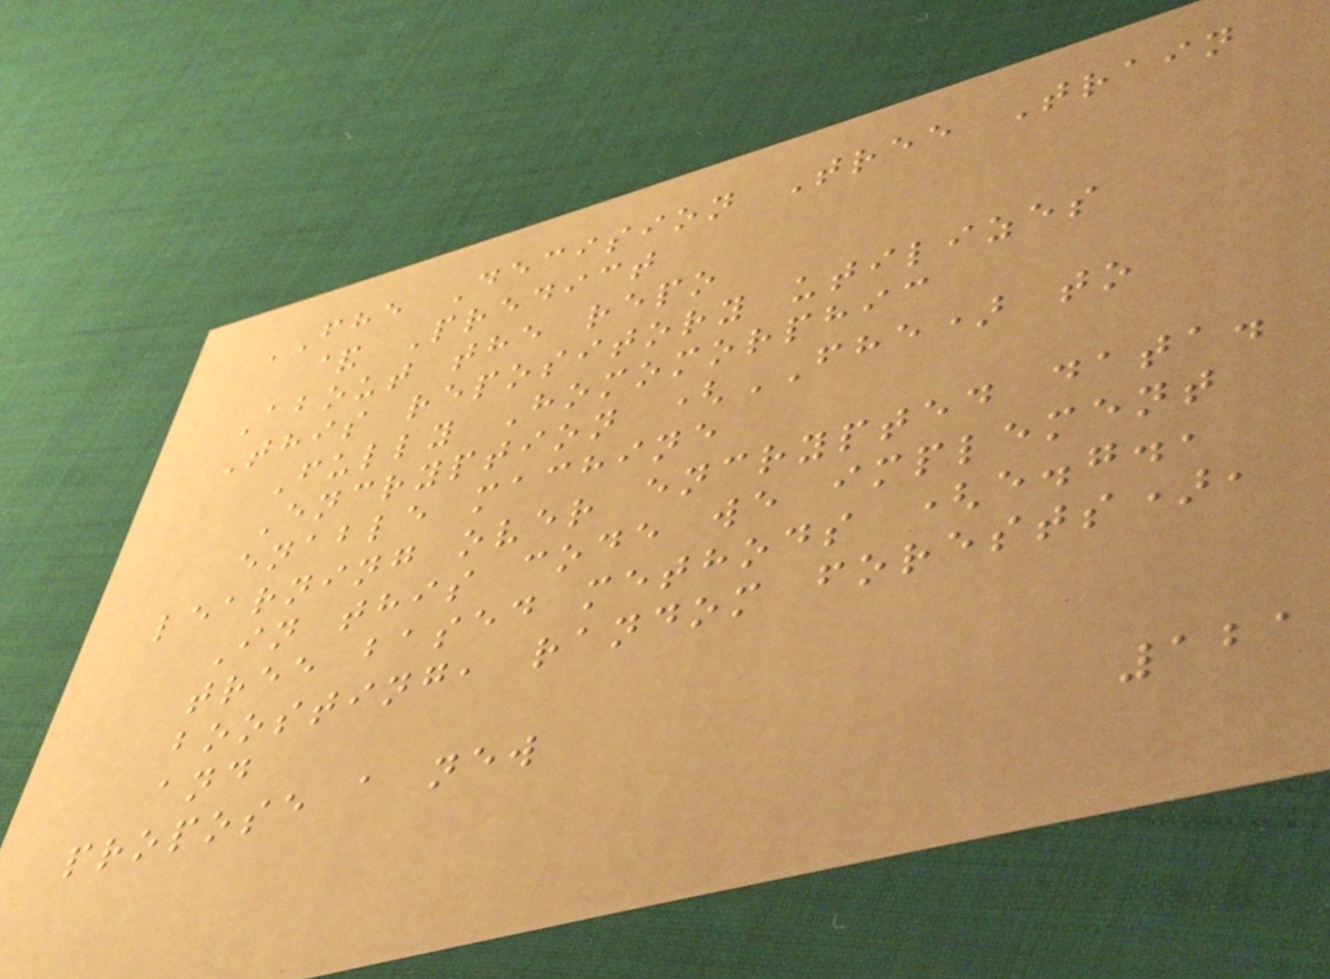FHE Decision Tree Train
& Predict
About the repo
This repository utilizes
Fully Homomorphic
Encryption (FHE) to
enable machine
learning over encrypted data.
In this code we implement
tree based methods (e.g.,
boosting, random forests),
and
propose a new
121
